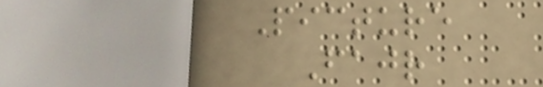Picture
Fajr
